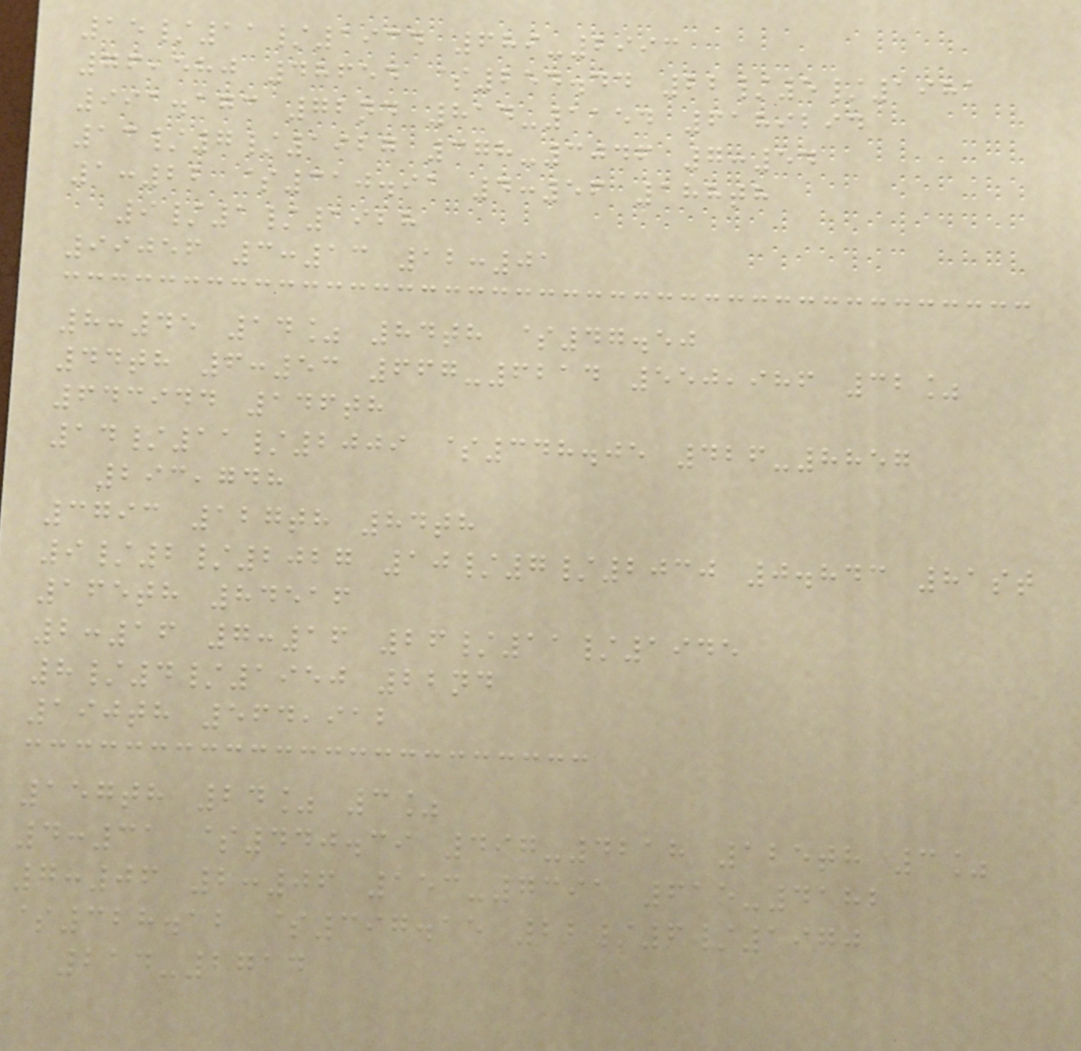15/11/1934 689-2993
76,580 48654 $254.44 22/5/1981
991.173 72nd 814-1154 6189294
13/7/1927 378-3046 7:54
1:22 $310.91 4:56 188th
9/1/1928
99056 3:13 12:01
8:45 14% 84th $47.50
44th 6:53 667-6214 550,986 32%
643944 146th
14/11/2009 $348.05 426-8857
293,748
3793 127th 84th
9/2/2027 10/7/2030 0.843 81st
165th 84516
2:16 7:16 26/11/1945
8/4/1950 22nd
190th 564,912
157th 24% 3%
4:31 $440.39 497-4218 125th 3%
7:06 2:06 153-7391 615-4182
$328.12 $397.15 22/6/1970
214-2714
